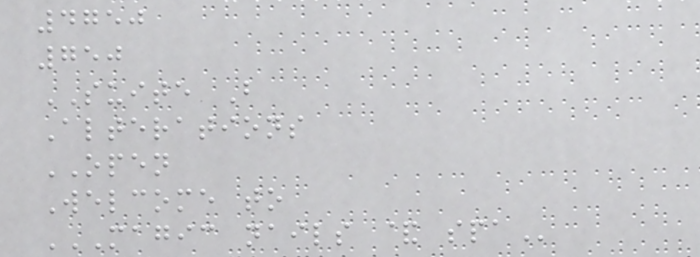4750
750
SUITE B
Alterations
OPEN
Welcome to
MAGIC NAILS & SPA
